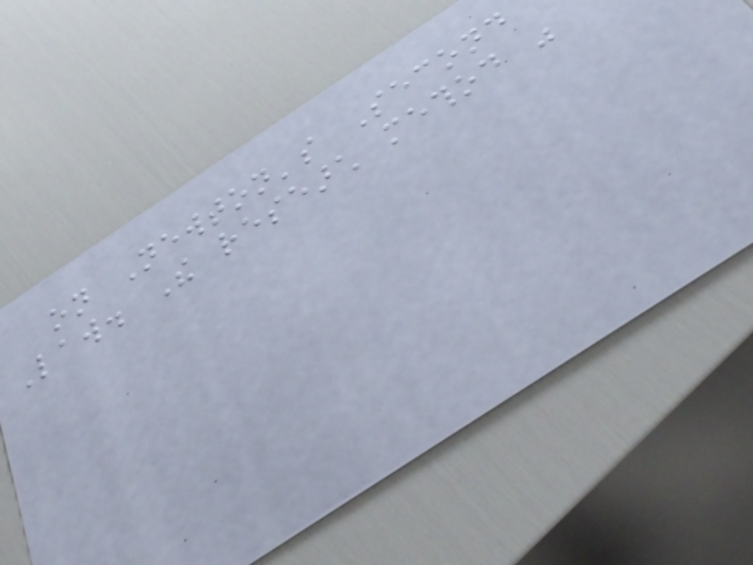on Newton's Second
Law. The research method was
